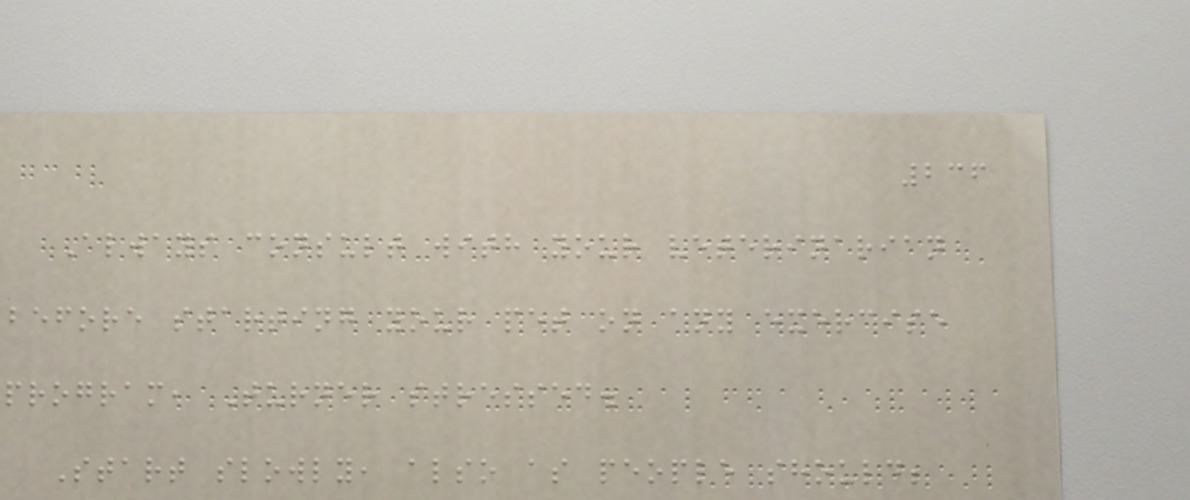236
Always consult with your veterinarian
before starting your pet on any exercise
program, Turner stressed.
Start slowly, also as people should;
